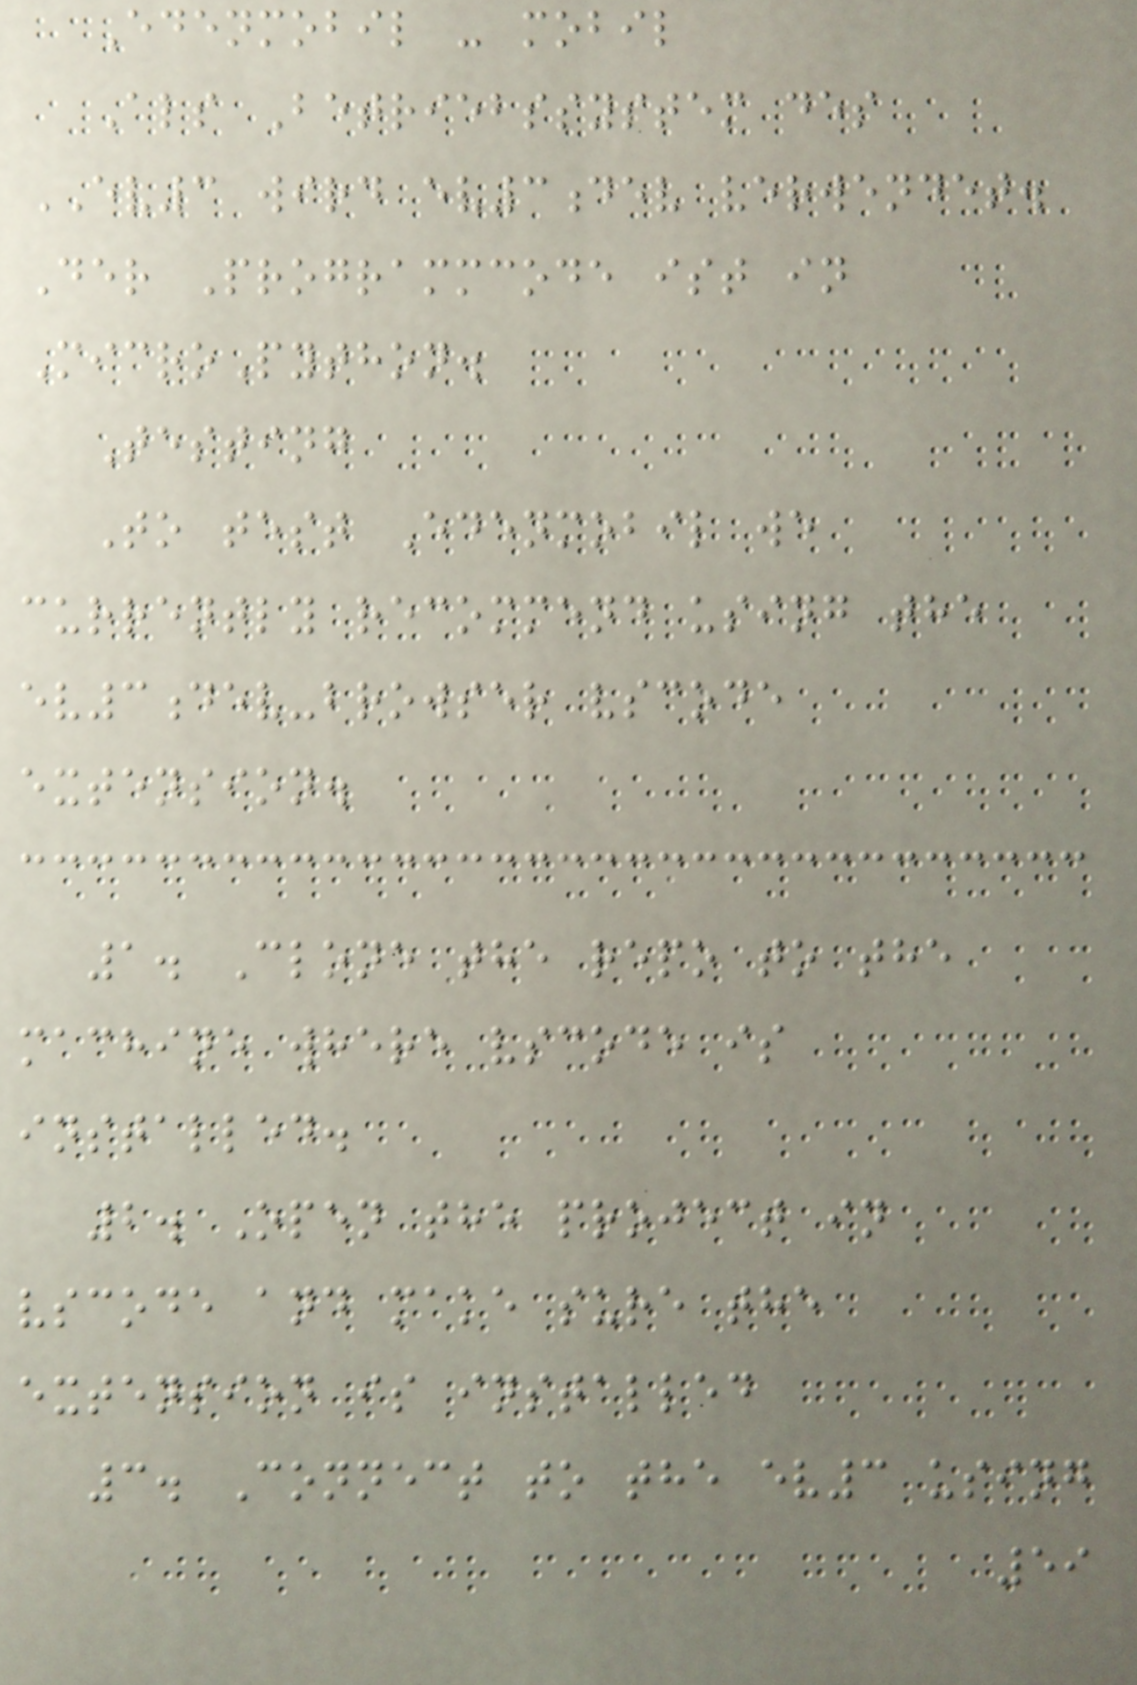Edenmobil - mobil
Als Betriebssystem des
EV3 wird ev3dev verwendet.
Der Programmcode ist in
MicroPython.
Testing
To test Edenmobil we
currently recommend using the
ev3dev-browser vscode
extension.
1. Clone the repo to the
machine where vscode is
installed.
2. Open the project in
vscode and make sure the
extension is installed
3. Connect to the ev3 using
59
